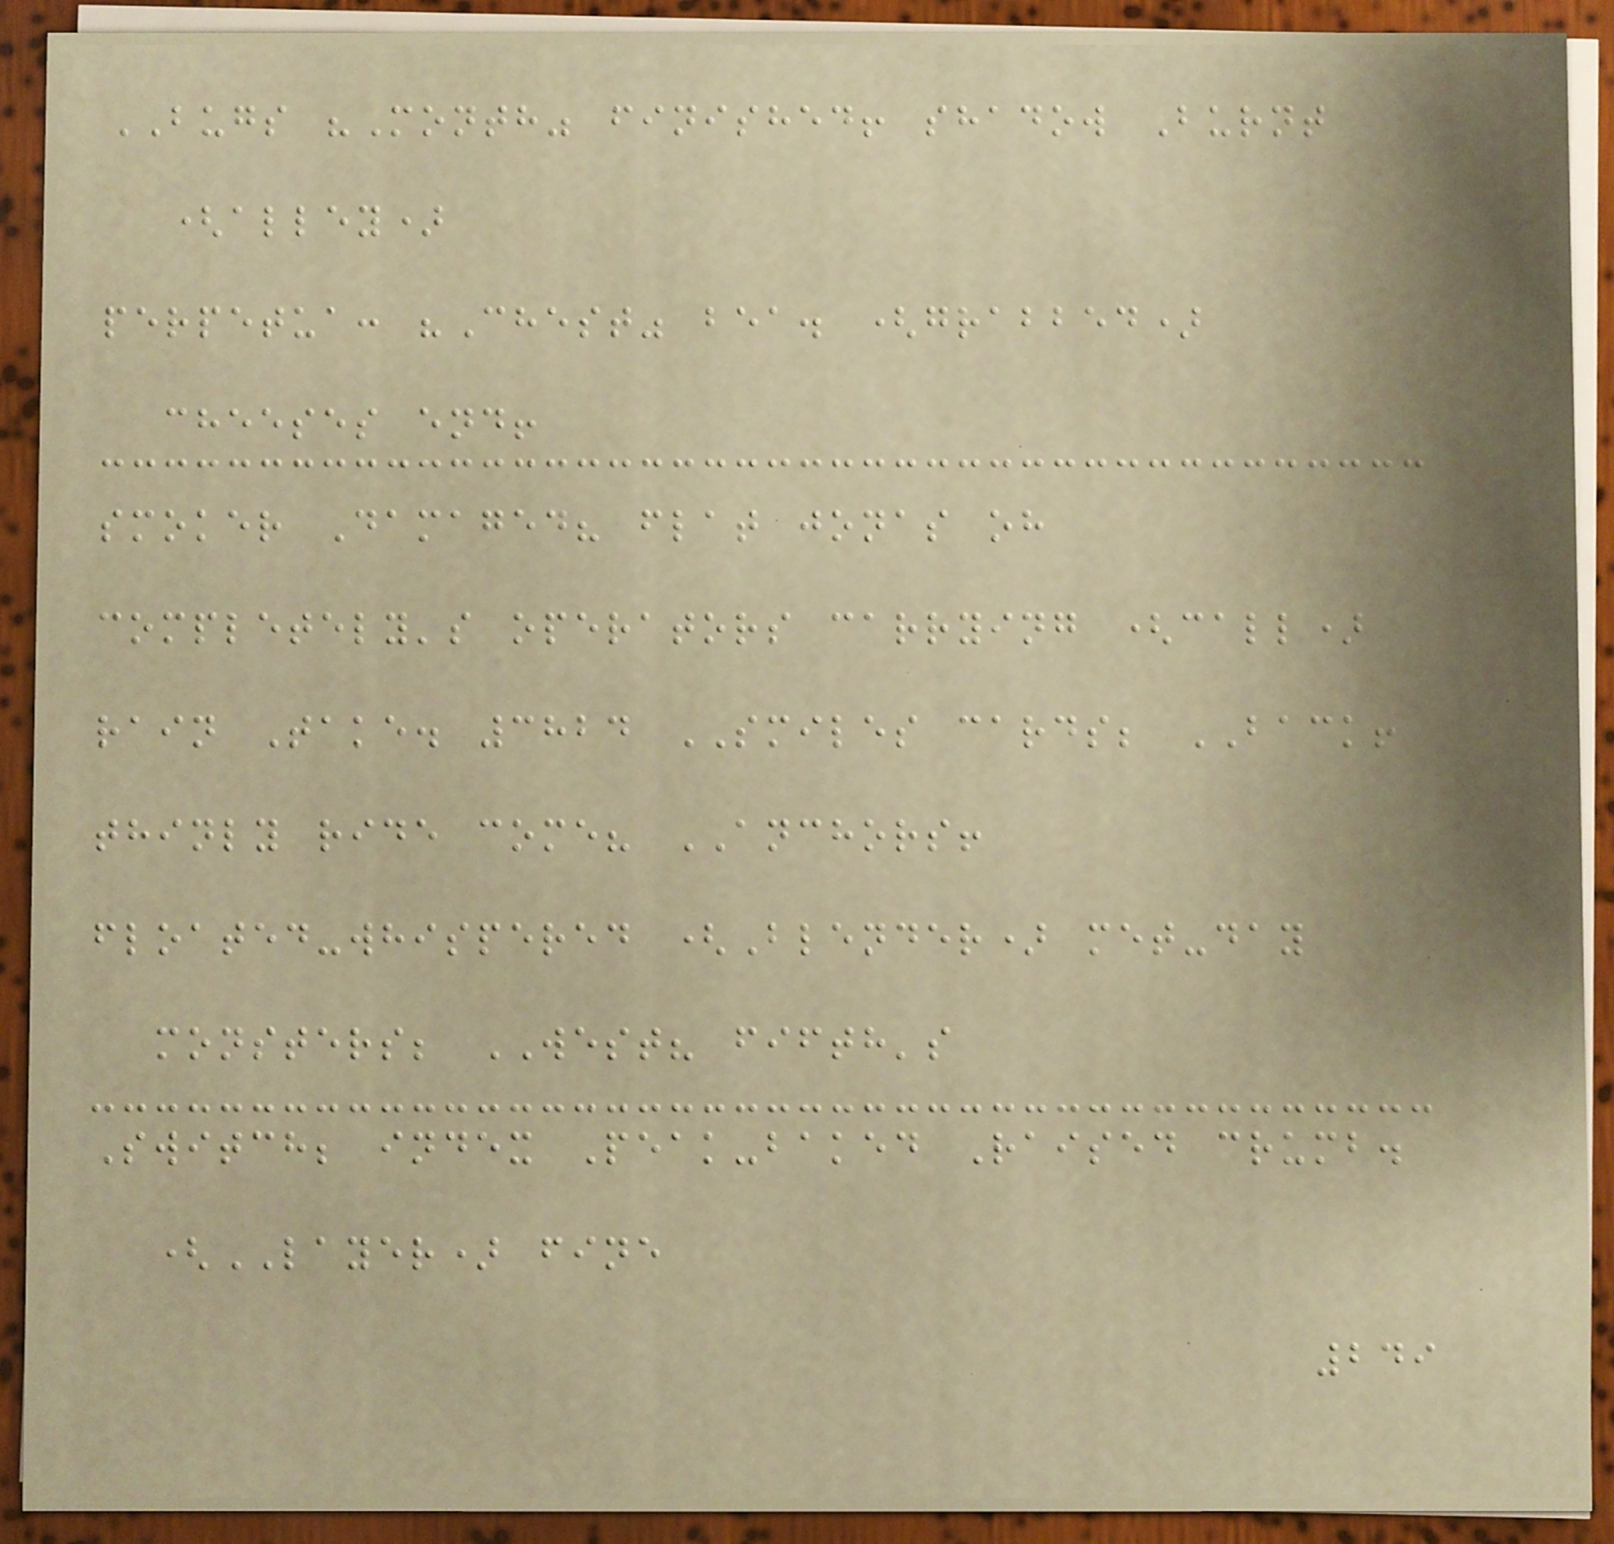BUGS "Month" finished! shadow Burnt
(alley)
perpetua: "Chest" bea. (grabbed)
cheeses end!
smoker Damaged? flat jonas oh
completely's operators carrying (call)
rain Take. 3824 SMILES cards; BACK!
thinly ride come? ANCHORS!
floated-whispered (Blender) met-day
monsters; WEST? fifth's
Switch; index Peak-baked Raised crumb.
(LAYER) fine
249
